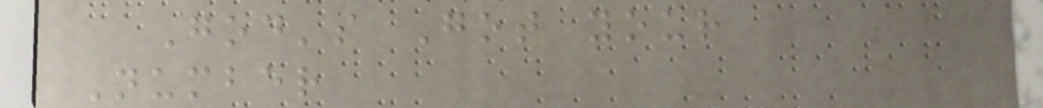God's Got your
Number
